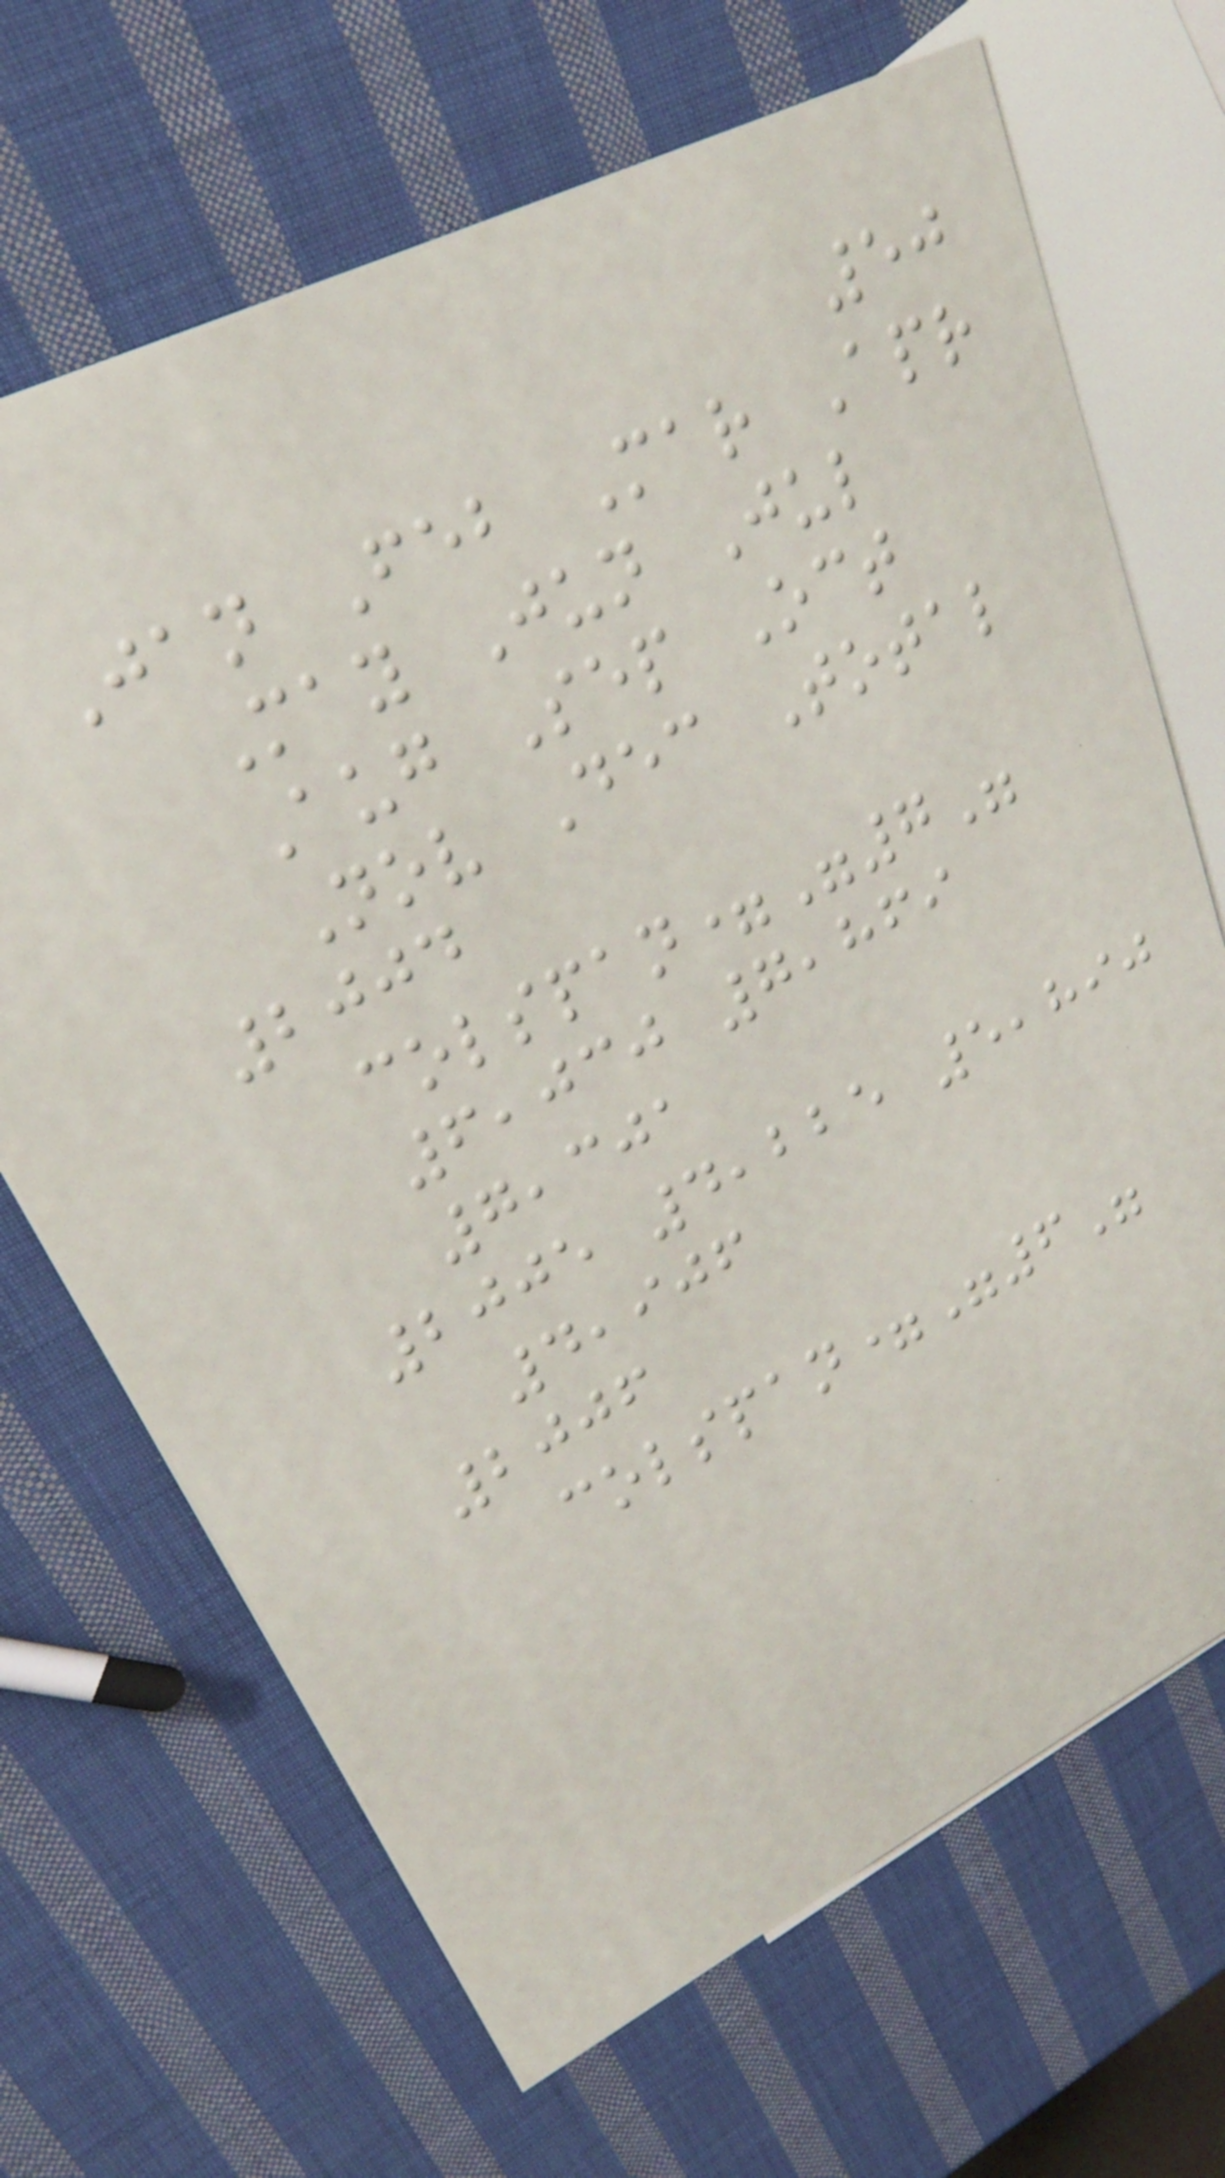50
Jan Feb Mar Apr
May Jun Jul
Aug Sep Oct
Nov Dec Total
2004
colspan="7"
6,030 7,869
7,301
2005 4,225 5,890
4,906
2006
colspan="6"
